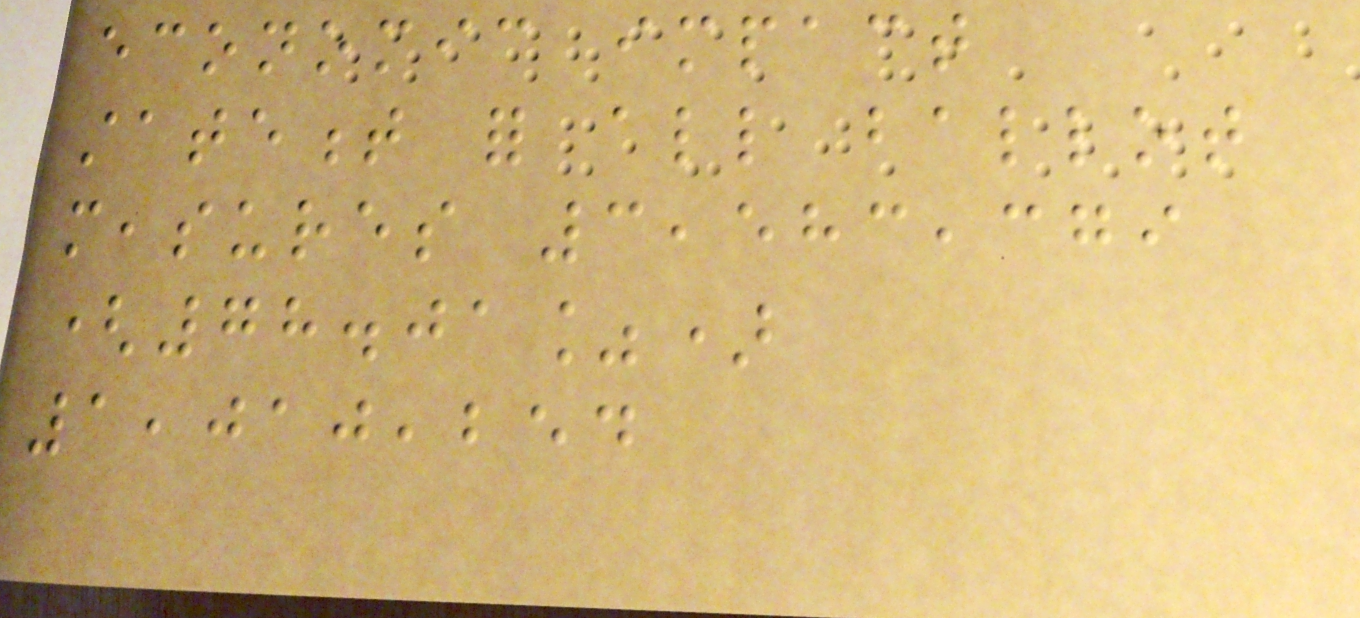economic impact
statement for all ballot
measures 3,583,379
(78.01%)
1,010,254
